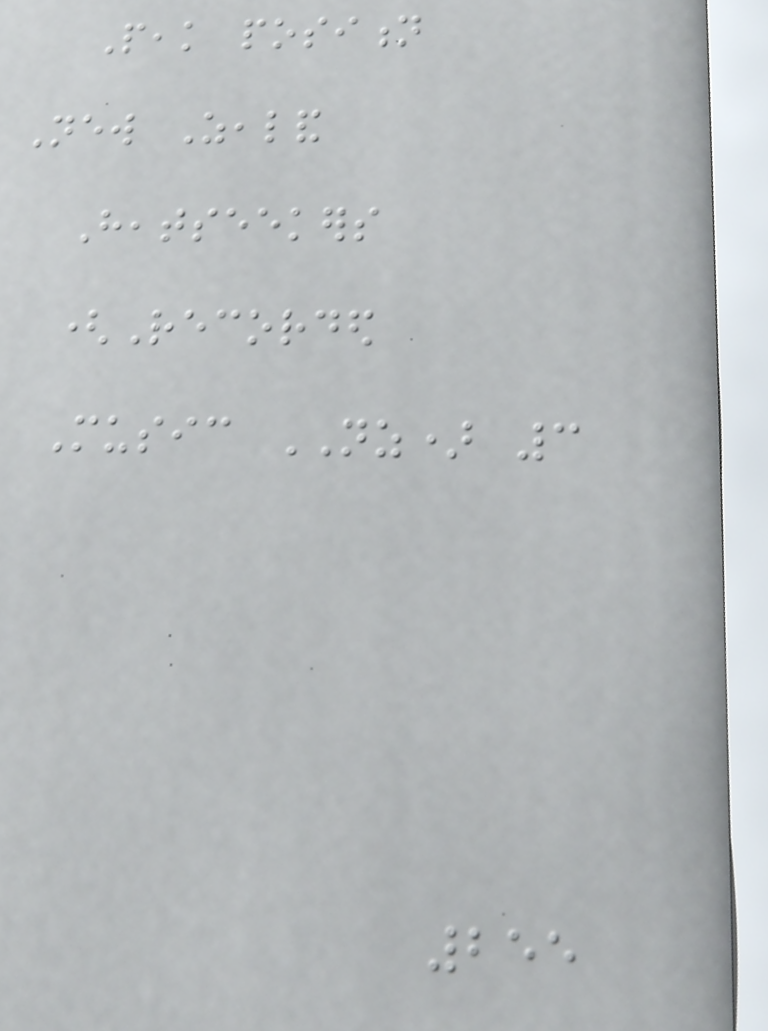Peak position
New Zealand
Heatseekers
(Recorded
Music NZ) 3
255
